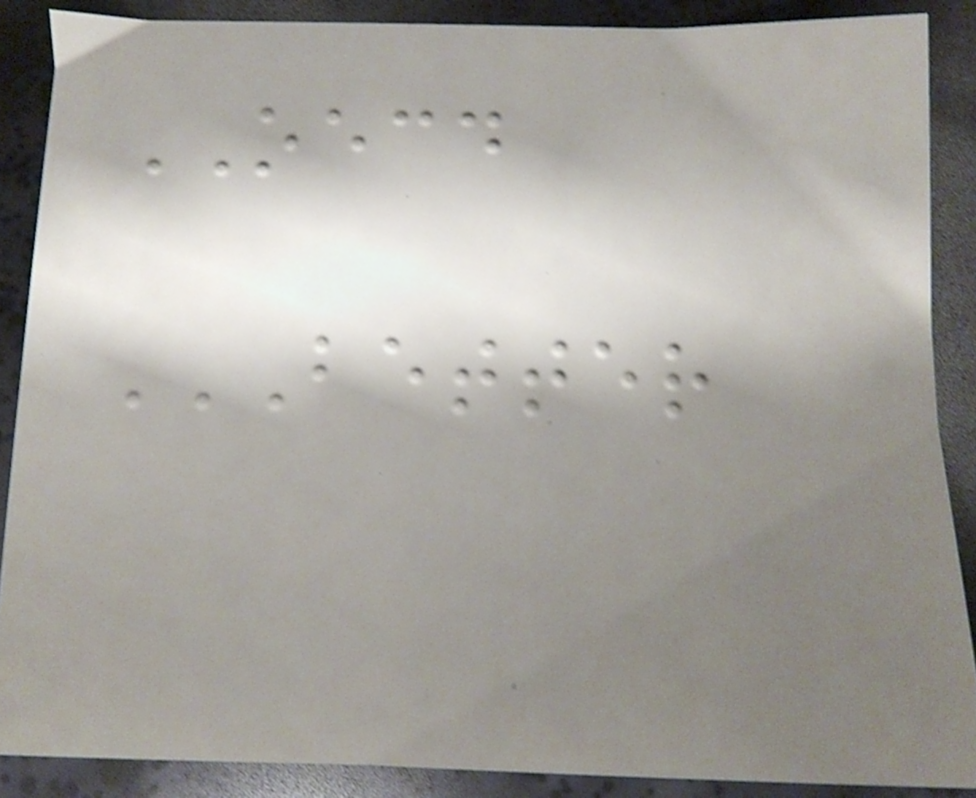OECD
BETTER
